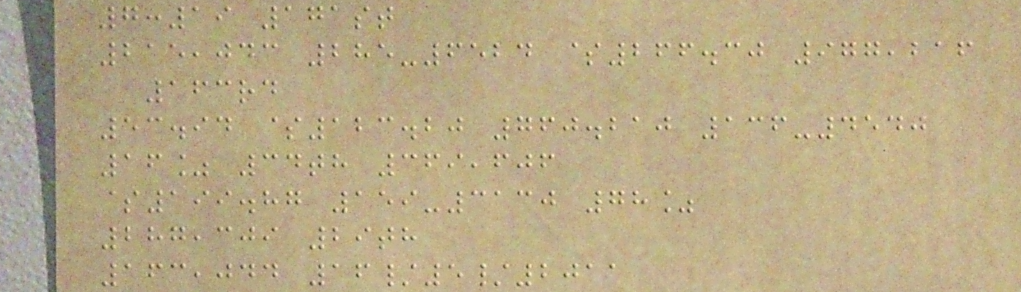7:19 171st
215,043 285-6524 $266.30 977,216
163rd
53.94 $123.20 760.210 136-4540
16% 34th 369,606
$199.87 159-3130 78%
287,309 29th
163,044 16/5/2011
